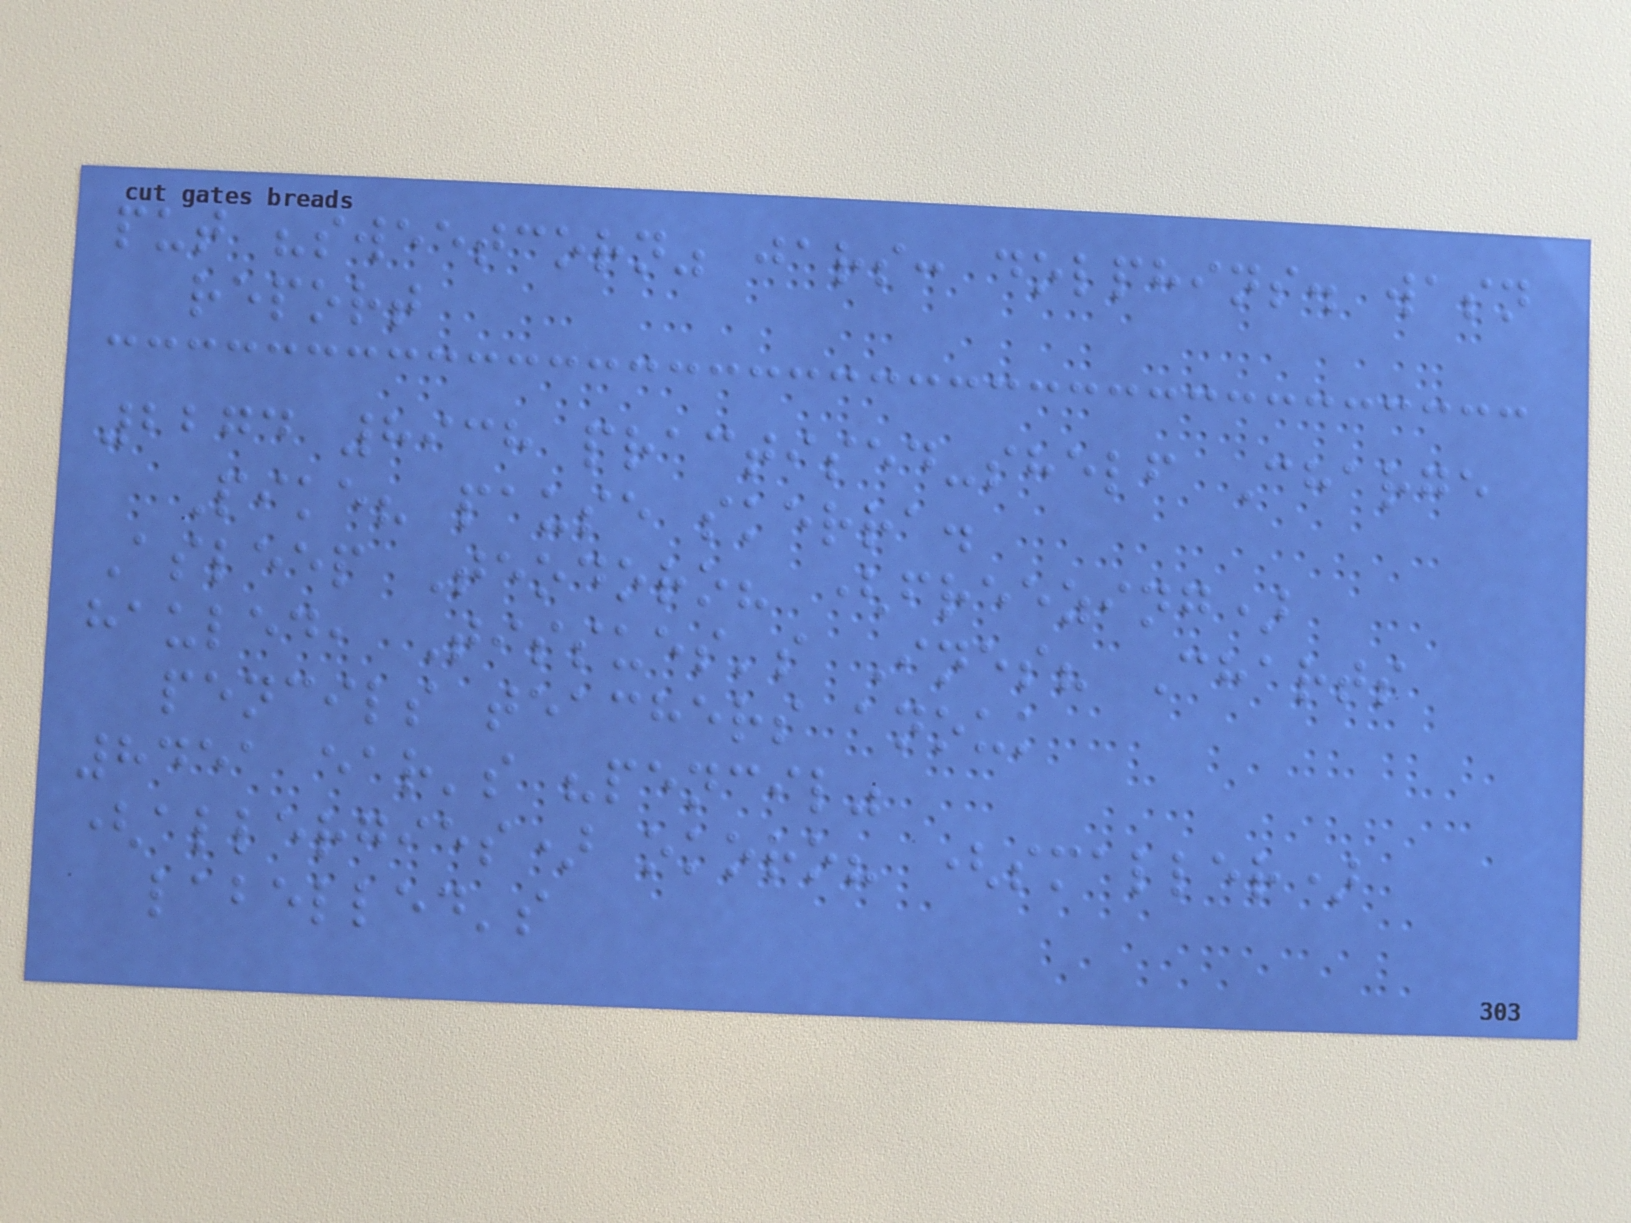put "sweetcorn" jars: dolphins. wasn
report
2274 8938 practised-shelf Charge
Pike? pause skerra.
Asleep Teodoro? (freezing)
hauled, Tissues's Ines? Charts
pencils teachers anouk
8451 ear's "pencil"
(allergies) okoro? (smaller)
labelled's
